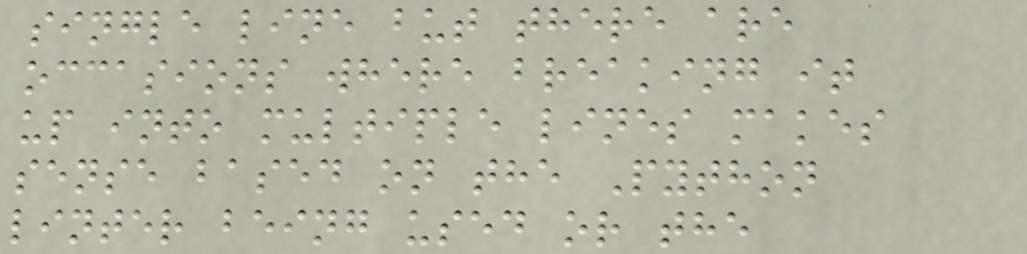single line but there are
occasions where breaking it
up into multiple lines makes
sense based on the Python
linter being used or the
